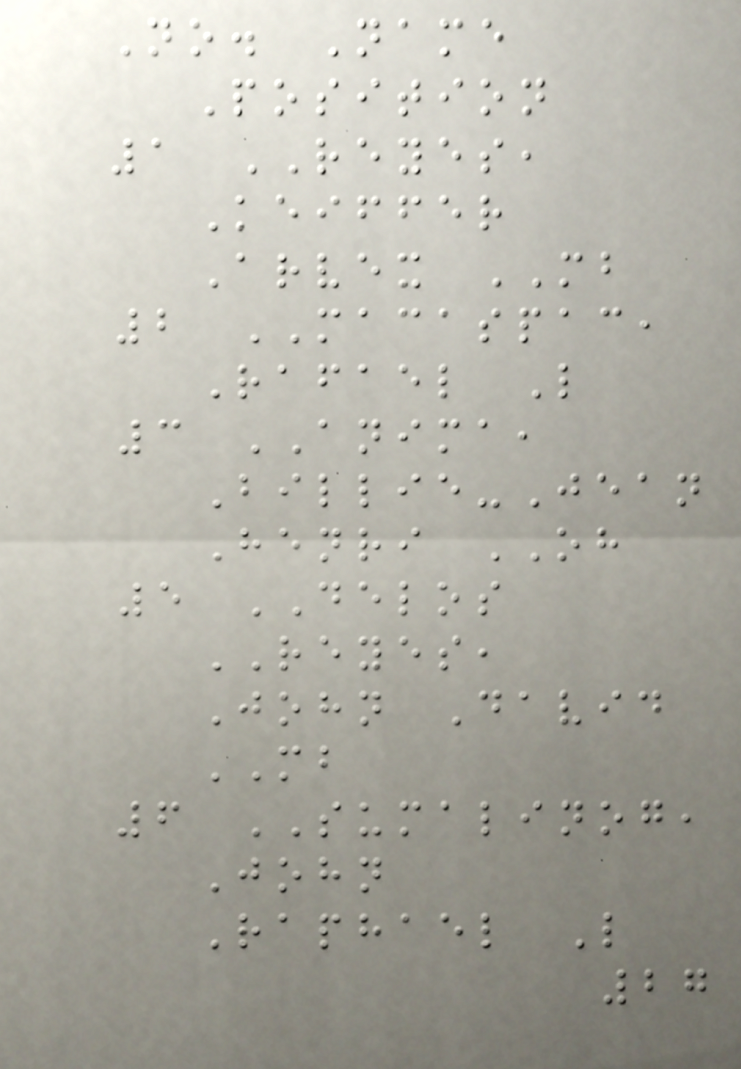No. Name
Position
1 REYES,
Keiffer
Arvex MB
2 MACASPAC,
Rafael L
3 ANIMA,
Billie-Jean
Henri OH
5 DELOS
REYES,
John David
MB
6 SUMALINOG,
John
Raphael L
27
